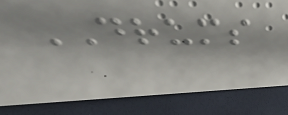DRUMS
